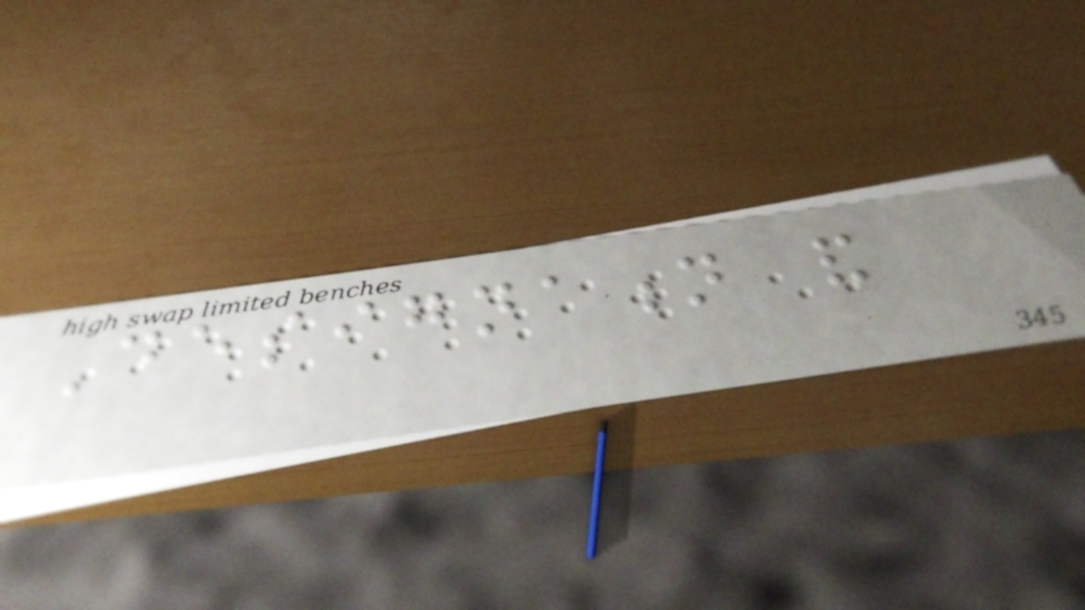Designation and
